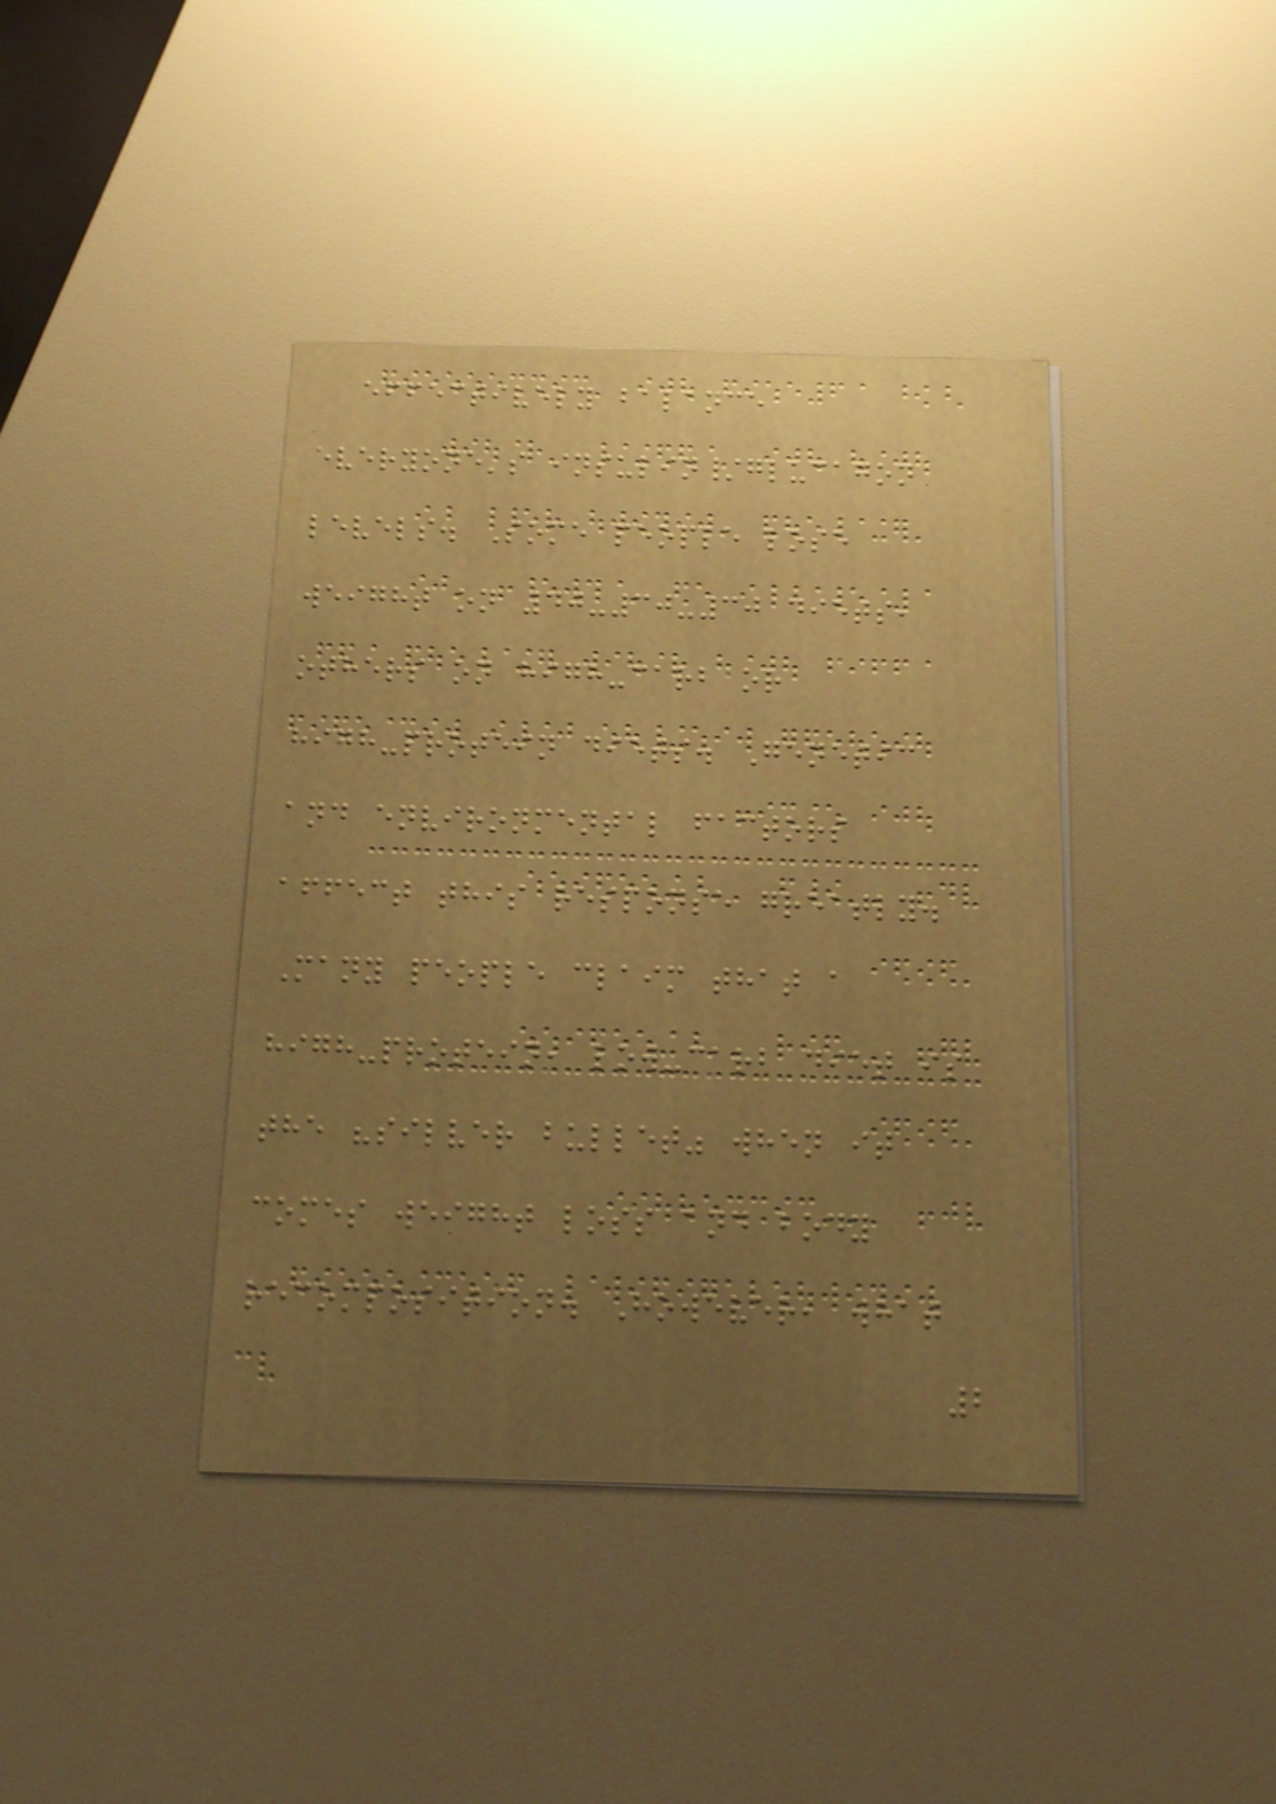effectively balance
everyone's insulin/glucagon
levels. Some people lose
weight on 40-30-30 diets,
others on high-carb or
high-protein diets. Genetic
and environmental factors
affect this response greatly.
Many people claim that a
high-protein, low-carb diet is
the "silver bullet" when it
comes weight loss and body
recomposition. However, what
2
